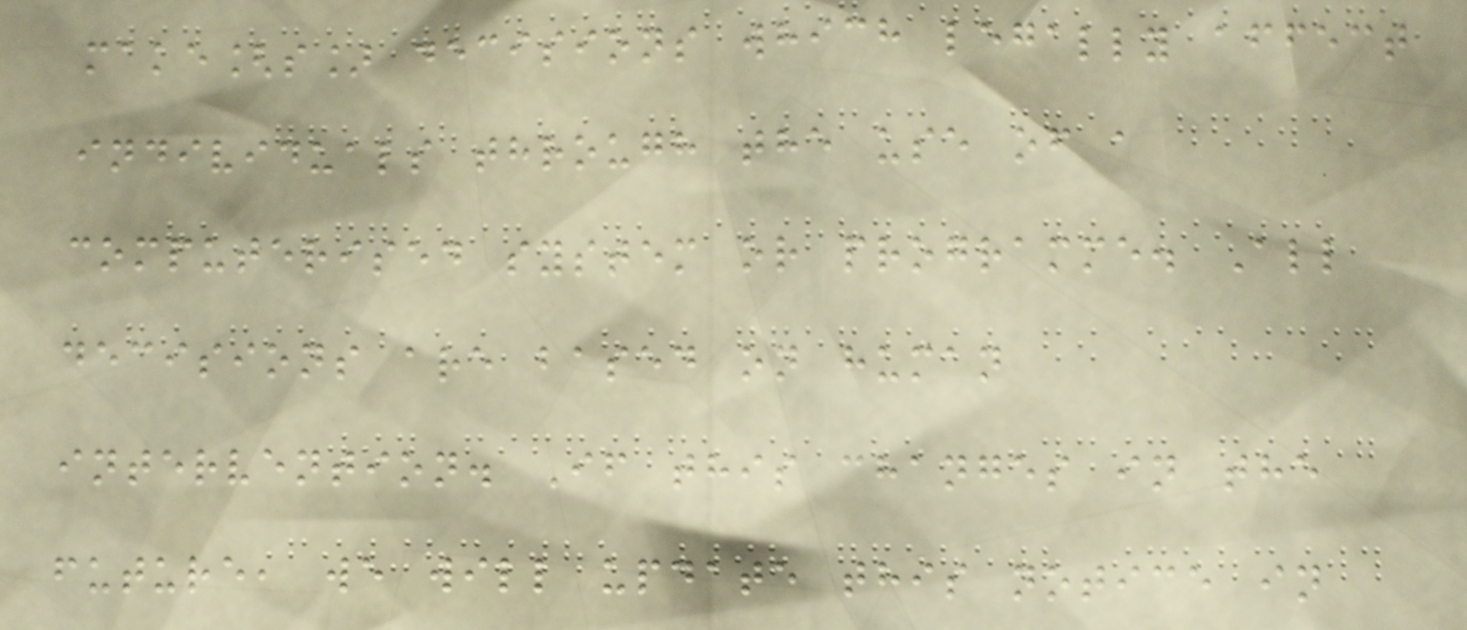make[s] decisions which legally affect
individuals through the use of a
computerised system or programme. All
decisions are based on human
intervention. If this changes in the
future, we will update this notice in
